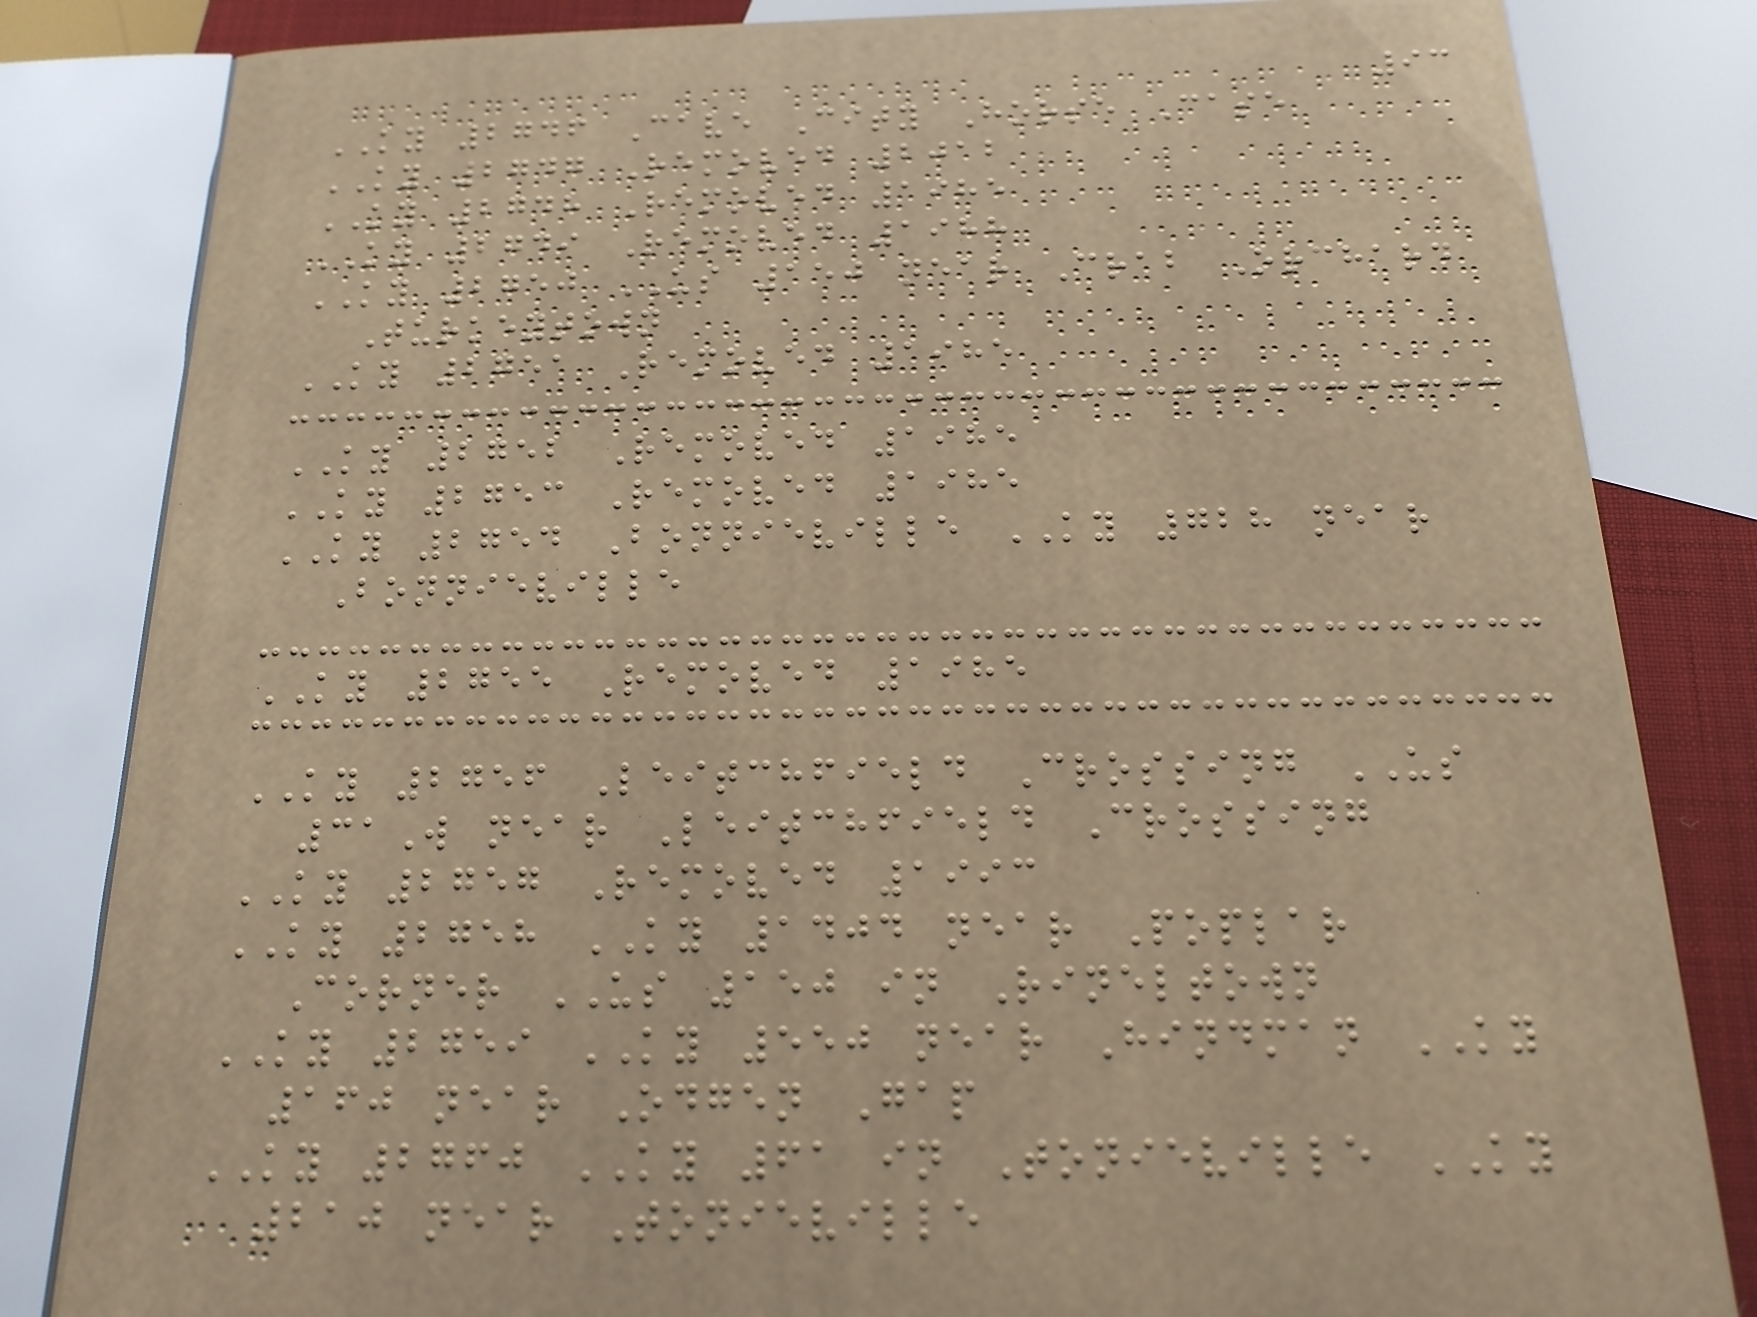93
KY 2746 Cave City Horse Case
KY 2747 Removed 2012
KY 2748 Removed 1985
KY 2749 Removed 1988
KY 2750 US 150 near Crab Orchard
Turkeytown
KY 2751 Removed 1985
KY 2752 Removed 1985
KY 2753 Removed 1985
KY 2754 Bonnieville KY 728 near
Bonnieville
KY 2755 Removed 1985
KY 2756 Leitchfield Crossing US
31W near Leitchfield Crossing
KY 2757 Removed 1993
KY 2758 KY 1404 near Poplar
Corner US 150 in Rineltown
KY 2759 KY 550 near Hindman KY
160 near Odgen Gap
KY 2760 KY 61 in Tonieville KY
210 near Tonieville
